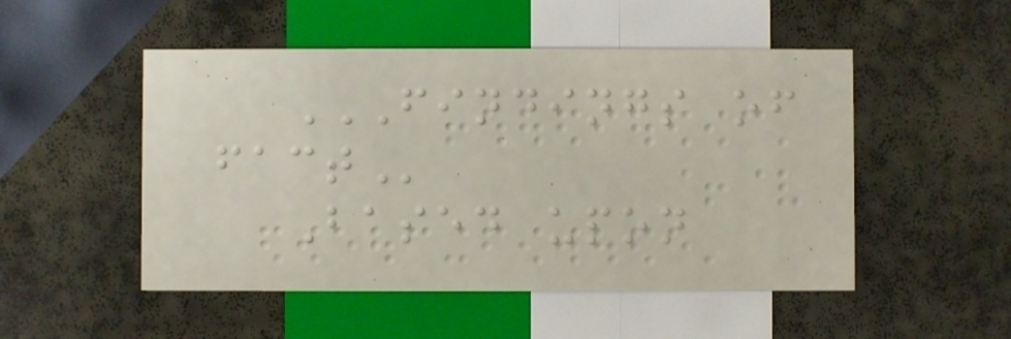FINDINGS OF
FACT
Based upon
